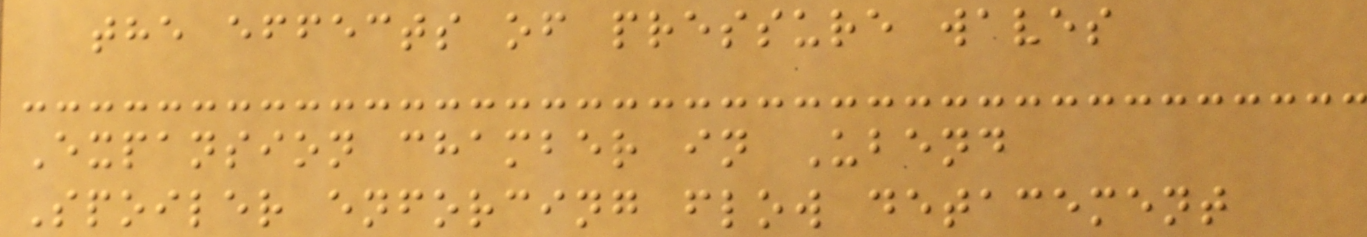the effects of pressure waves
Expansion chamber in Ubend
Spoiler enforcing flow detacement
